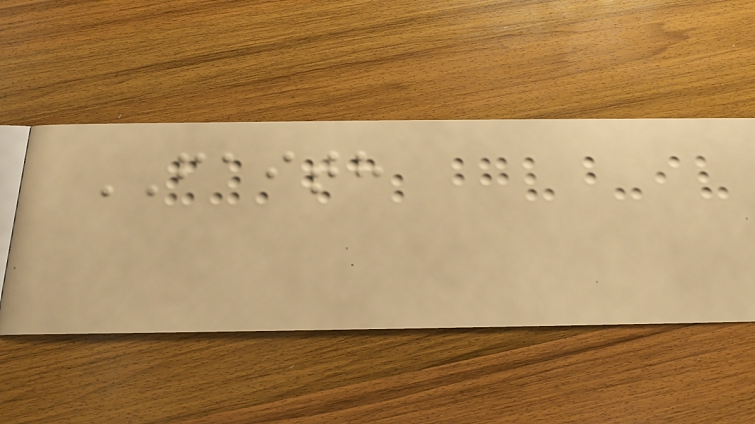FAITH
